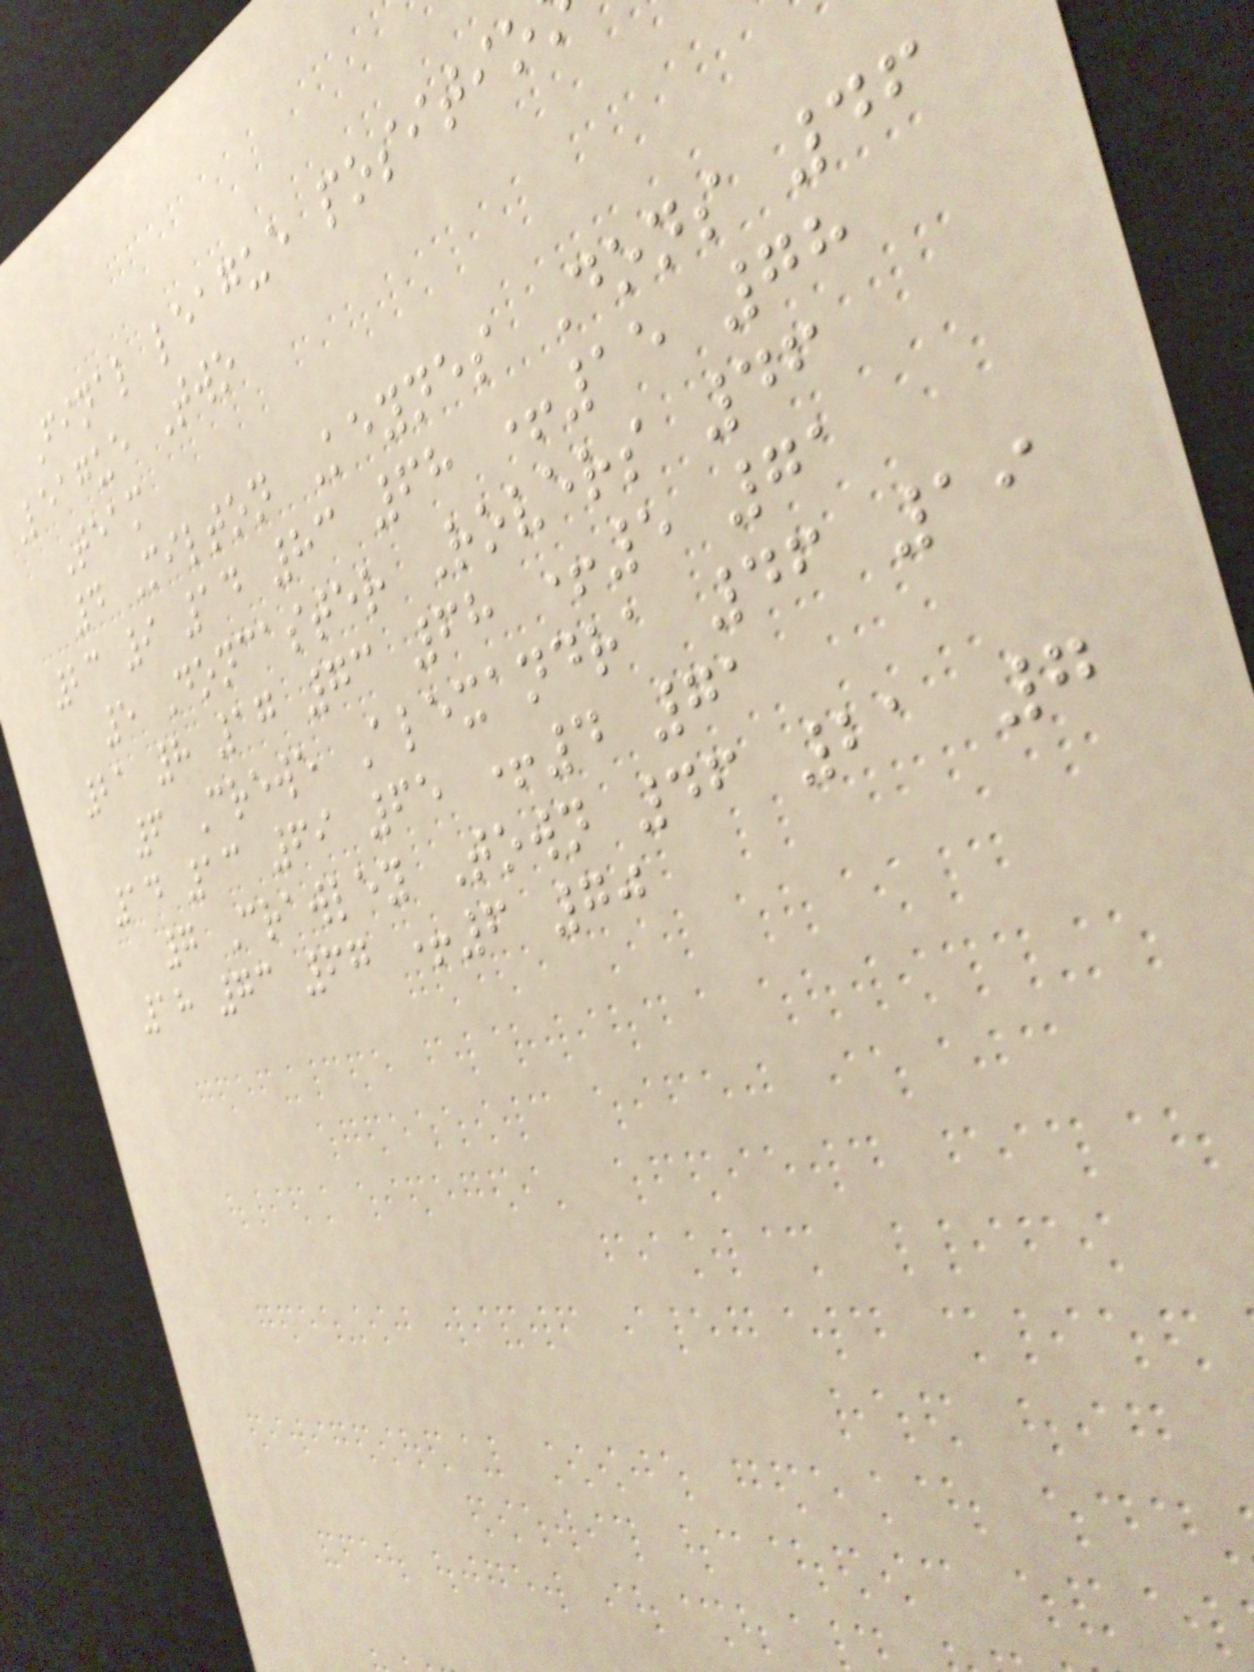Final league positio
League Two
Team
4 Milton Keynes Dons 46
23 9 14 83 68 +15 78
5 Doncaster Rovers 46
21 8 17 73 68 +5 71
6 Crewe Alexandra 46 19
14 13 69 65 +4 71
7 Crawley Town 46 21 7
18 73 67 +6 70
